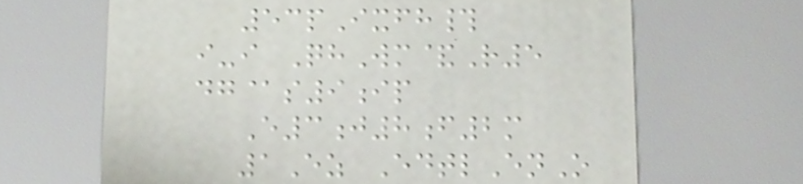53pIxfh#
i-i QhWm&R5
dg@s9ip
E3j8f2m
1Ez EdtlEnO
